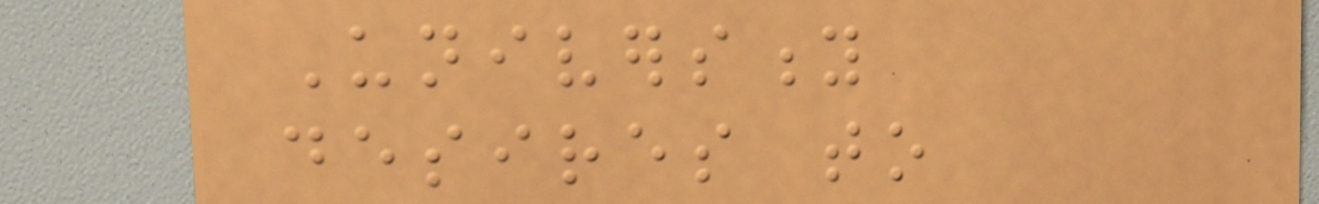University
desires to
